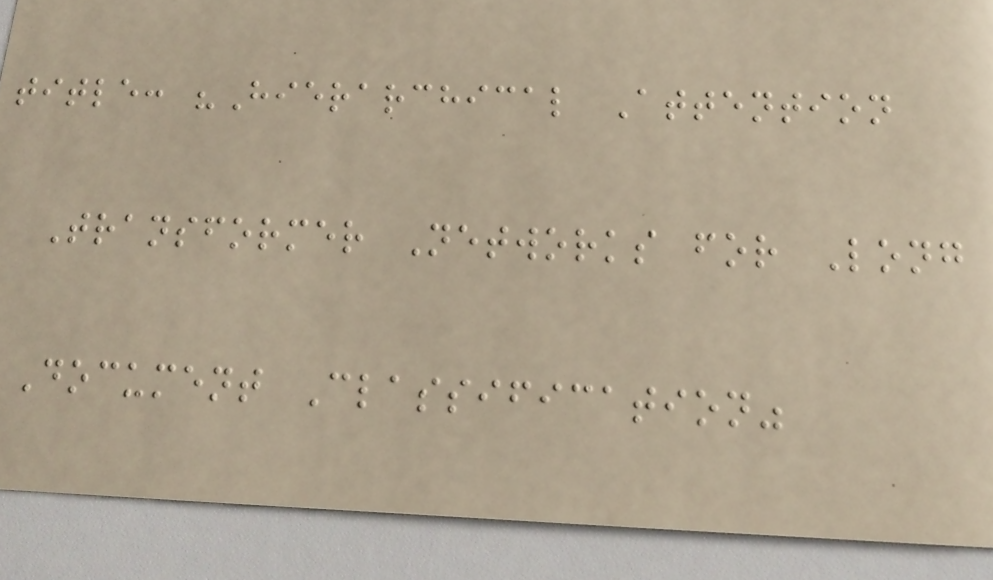title: "Hierarchical Attention
Transformer Networks for Long
Document Classification"
